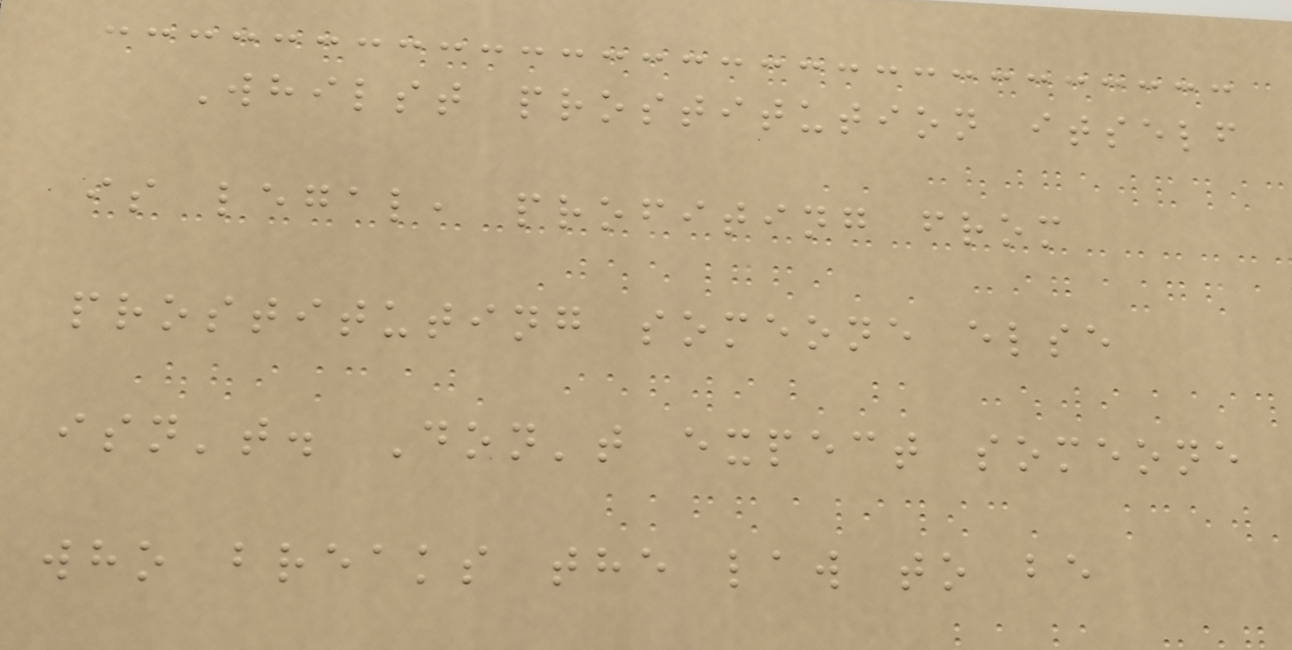Whilst prostitution itself
is legal, profiting from
prostituting someone else
isn't. Don't expect someone
who breaks the law to be
